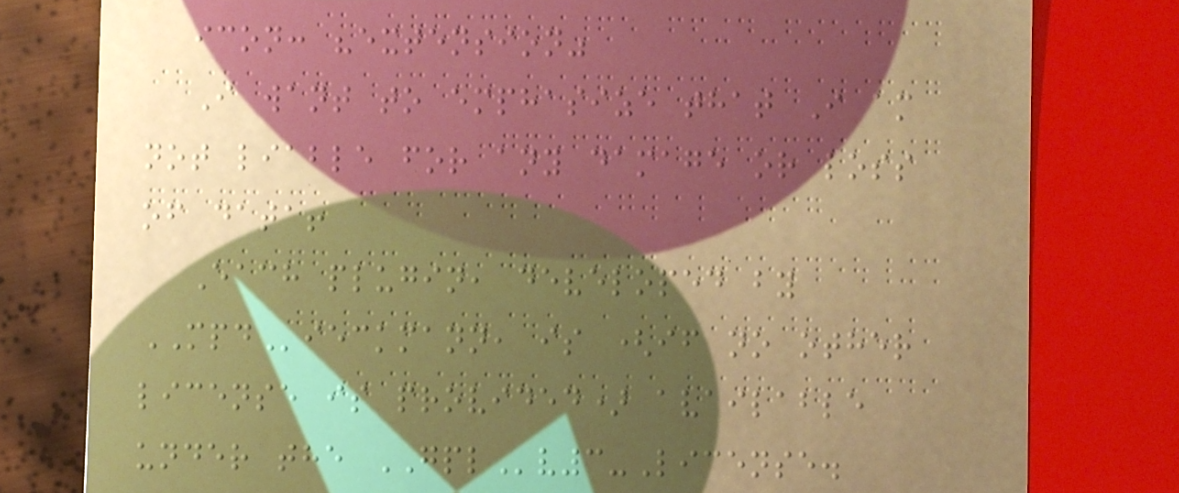icon: "extension"
I want to emphasize that I am
not liable for any damage or loss
of data!
Each plugin, developed by
MPDieckmann, is (if no other
license is provided) available
under the GPLv3-License.
